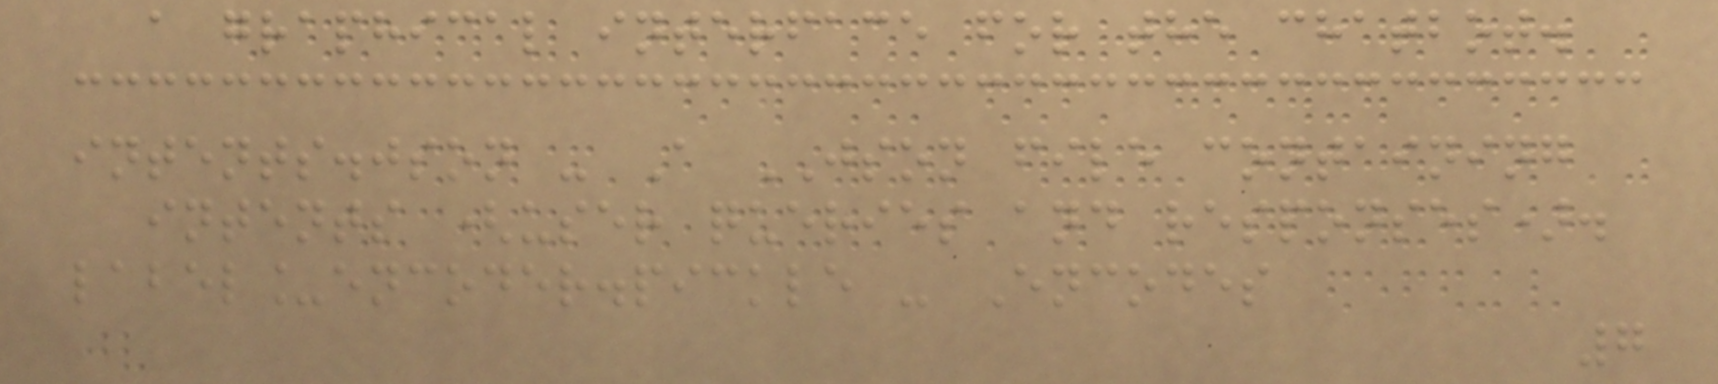a graphical interface for the chatbot.
intents.json - A JSON file containing
intents (user queries and responses).
label_encoder.pickle - Encodes
7
